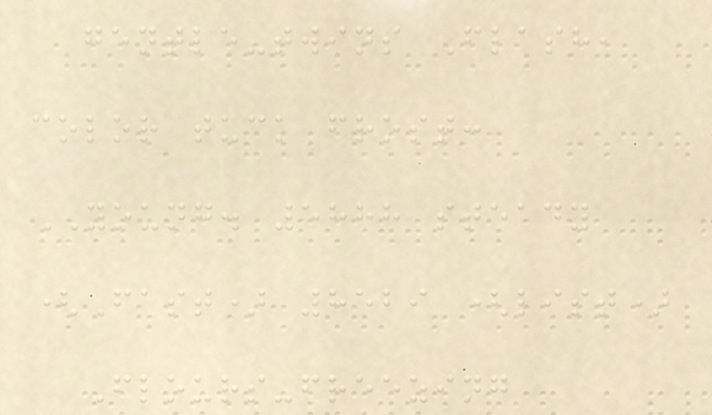gentle-twins Flash,
color tuck frost:
YOUNG. 5888 steady
(Fast) 8529 (list)
Flours-freezing
